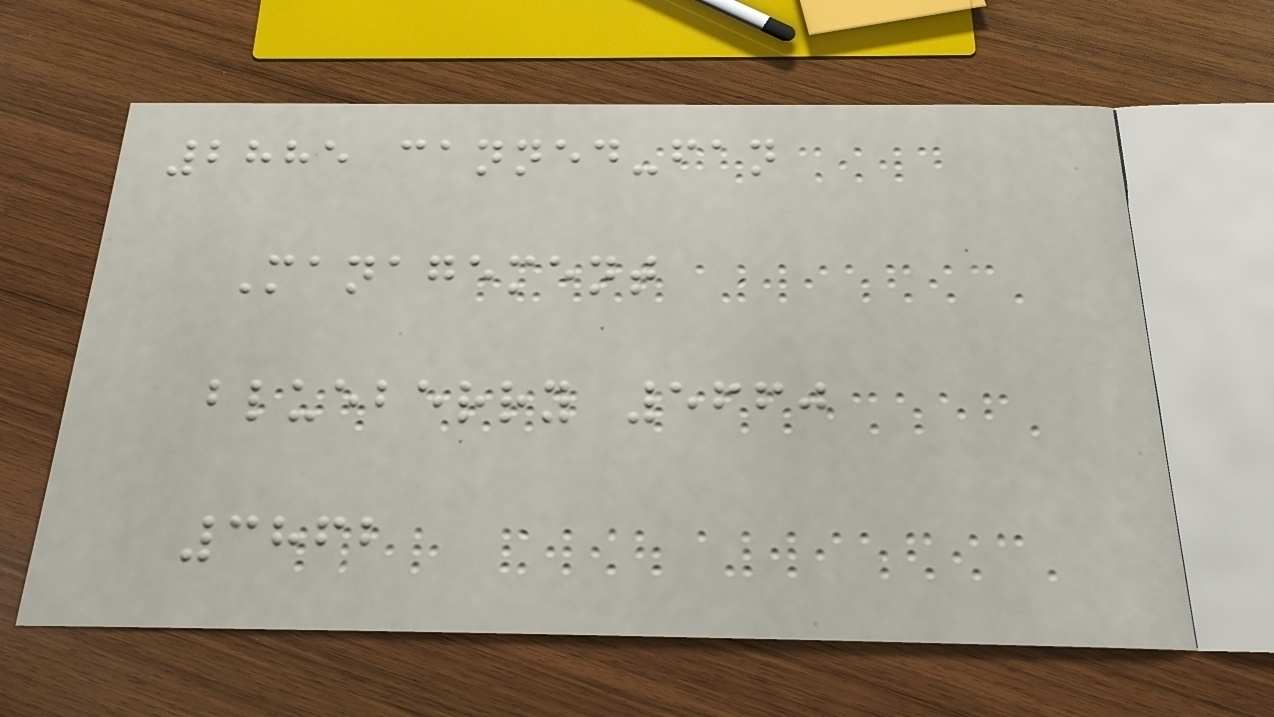2885 canned-fan
Management
blueberry 5660
3862
